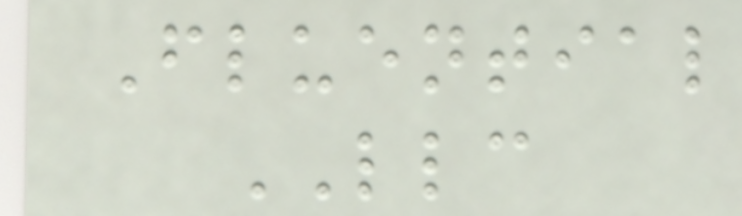Fluential
LLC
